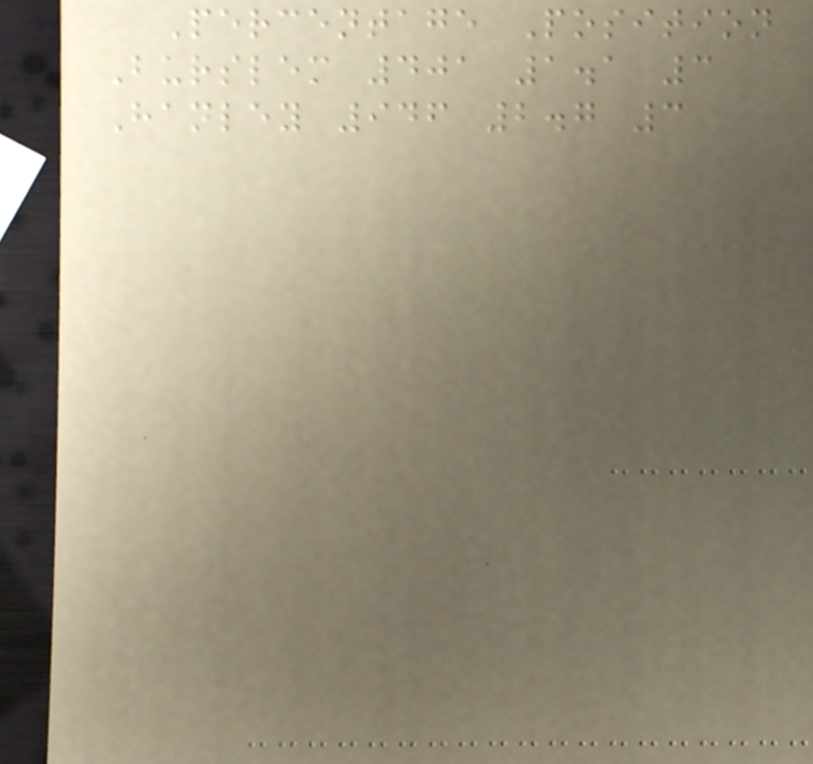Percentage Position
Burslem 401 1.1 3
Hanley 946 2.7 3
